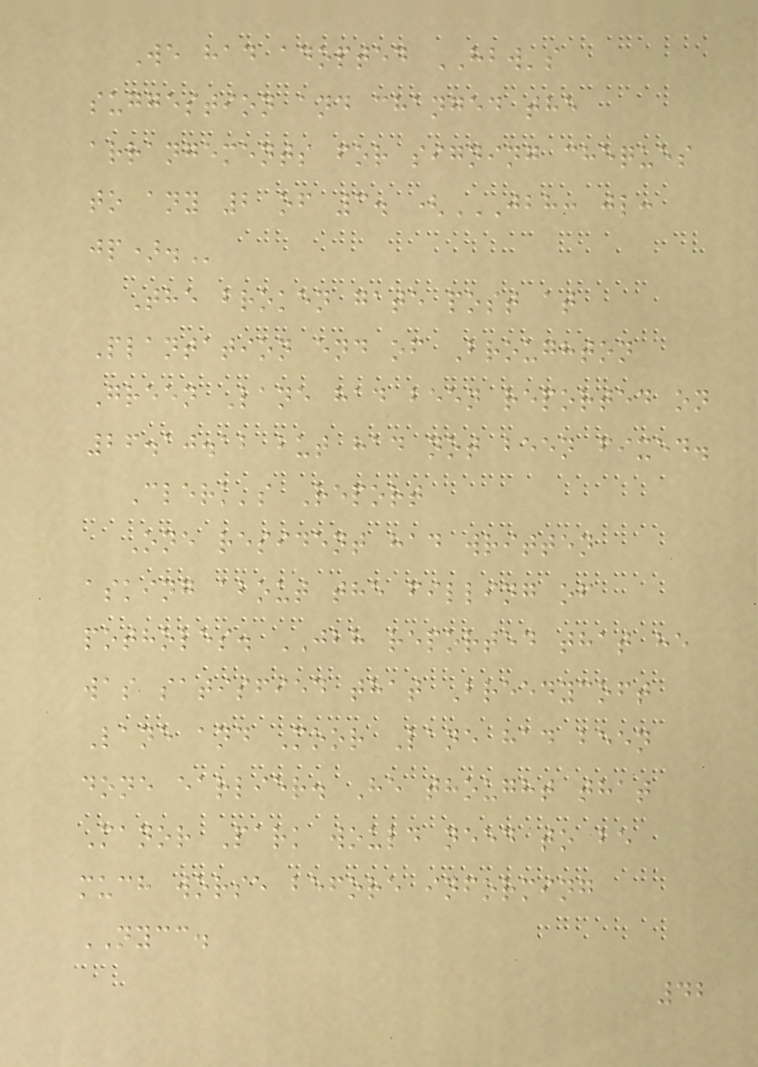We had adopted HBW's
suggestion and changed the
arrangements for signing cheques
to any 2 of 3. (JBH: JL:
JP).
The broken gate post at
Plantation end of Broughton
Green Lane had been reported on
26.10.12 but had not been fixed.
Clerk's Report
One resident had written
asking about the filling of
potholes. JBH reported that he
was satisfied that Breedycoft
Lane and Moor Lane had been
done earlier. He thought that
Manor Park would need to be
much worse before informing
NYCC.
42
